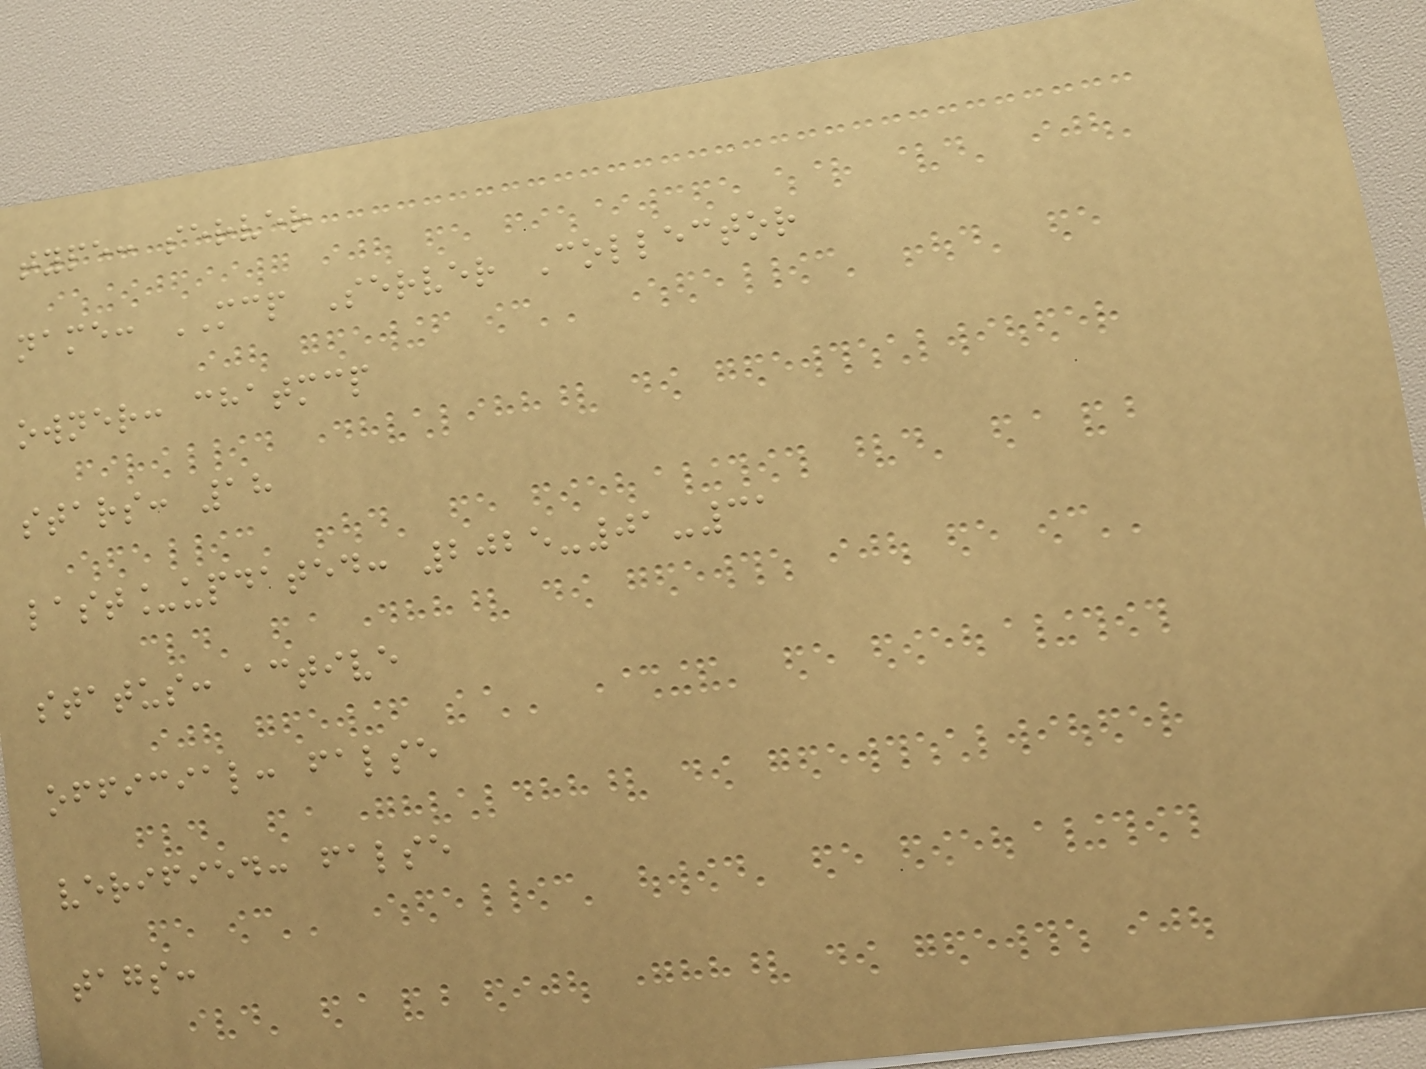type: server
name: MCP Server Collector
owner: chatmcp
stars: 18
last_updated: 2025-01-31
status: active
official: false
verified: false
tags:
